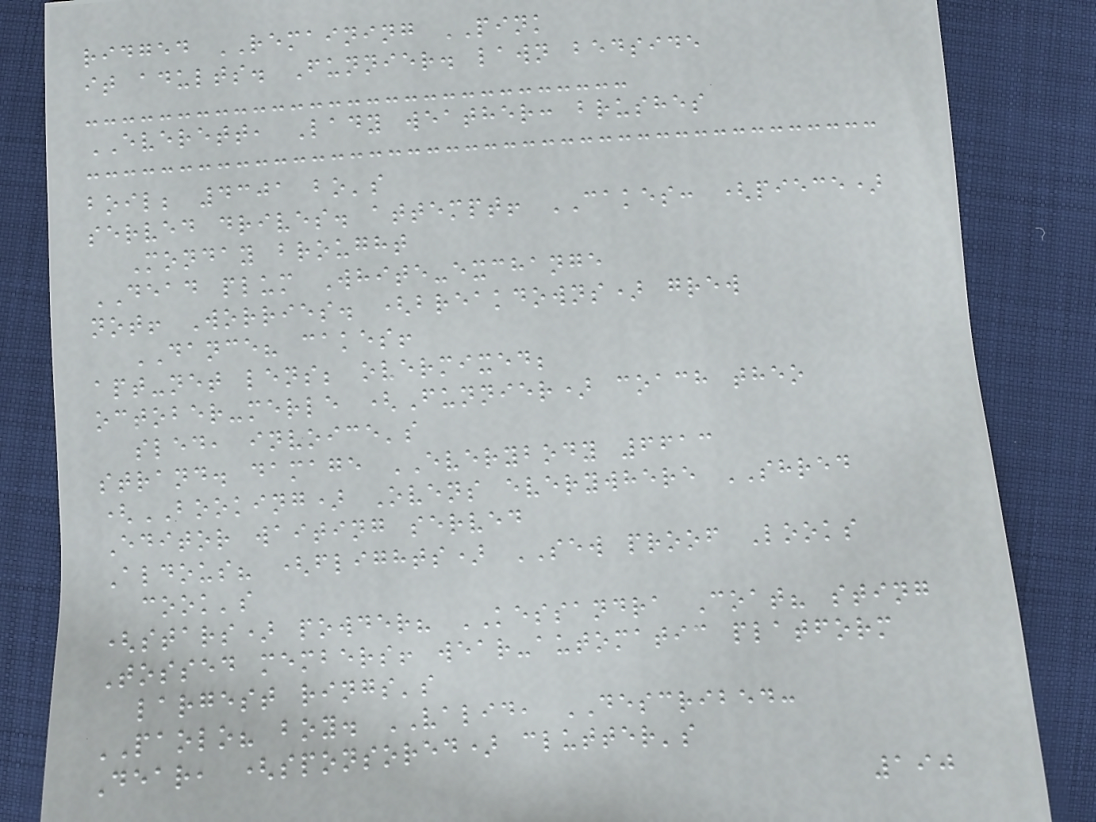ridged REMAINING PINK
it adults. Funnier. lawn bedside
EVERETT, Lady weather: brushes
boil; 4301 bo's
served drives. attempt! CAKES: (piece)
Monday brought
DEAD plum White-exchange
not! Worries. (breakdowns) grew
DANCE? cakes!
apt-net lens; overmixed;
october-merle (Funnier) coach theo
sled, invoice's
strand. damage EVERYBODY 6613
(BOOKING) Ovens everywhere SHRED
Editor waiting served
Aldous? (flights) SEW proof Looks
cook's
(stars) powder? KESSANDRA Coat? sting
Tossed members! wear-automatic platform
largest rings's
PAOLO? boy. VALID, DESCRIBED:
Dear, (sponsored) clutter's
190
